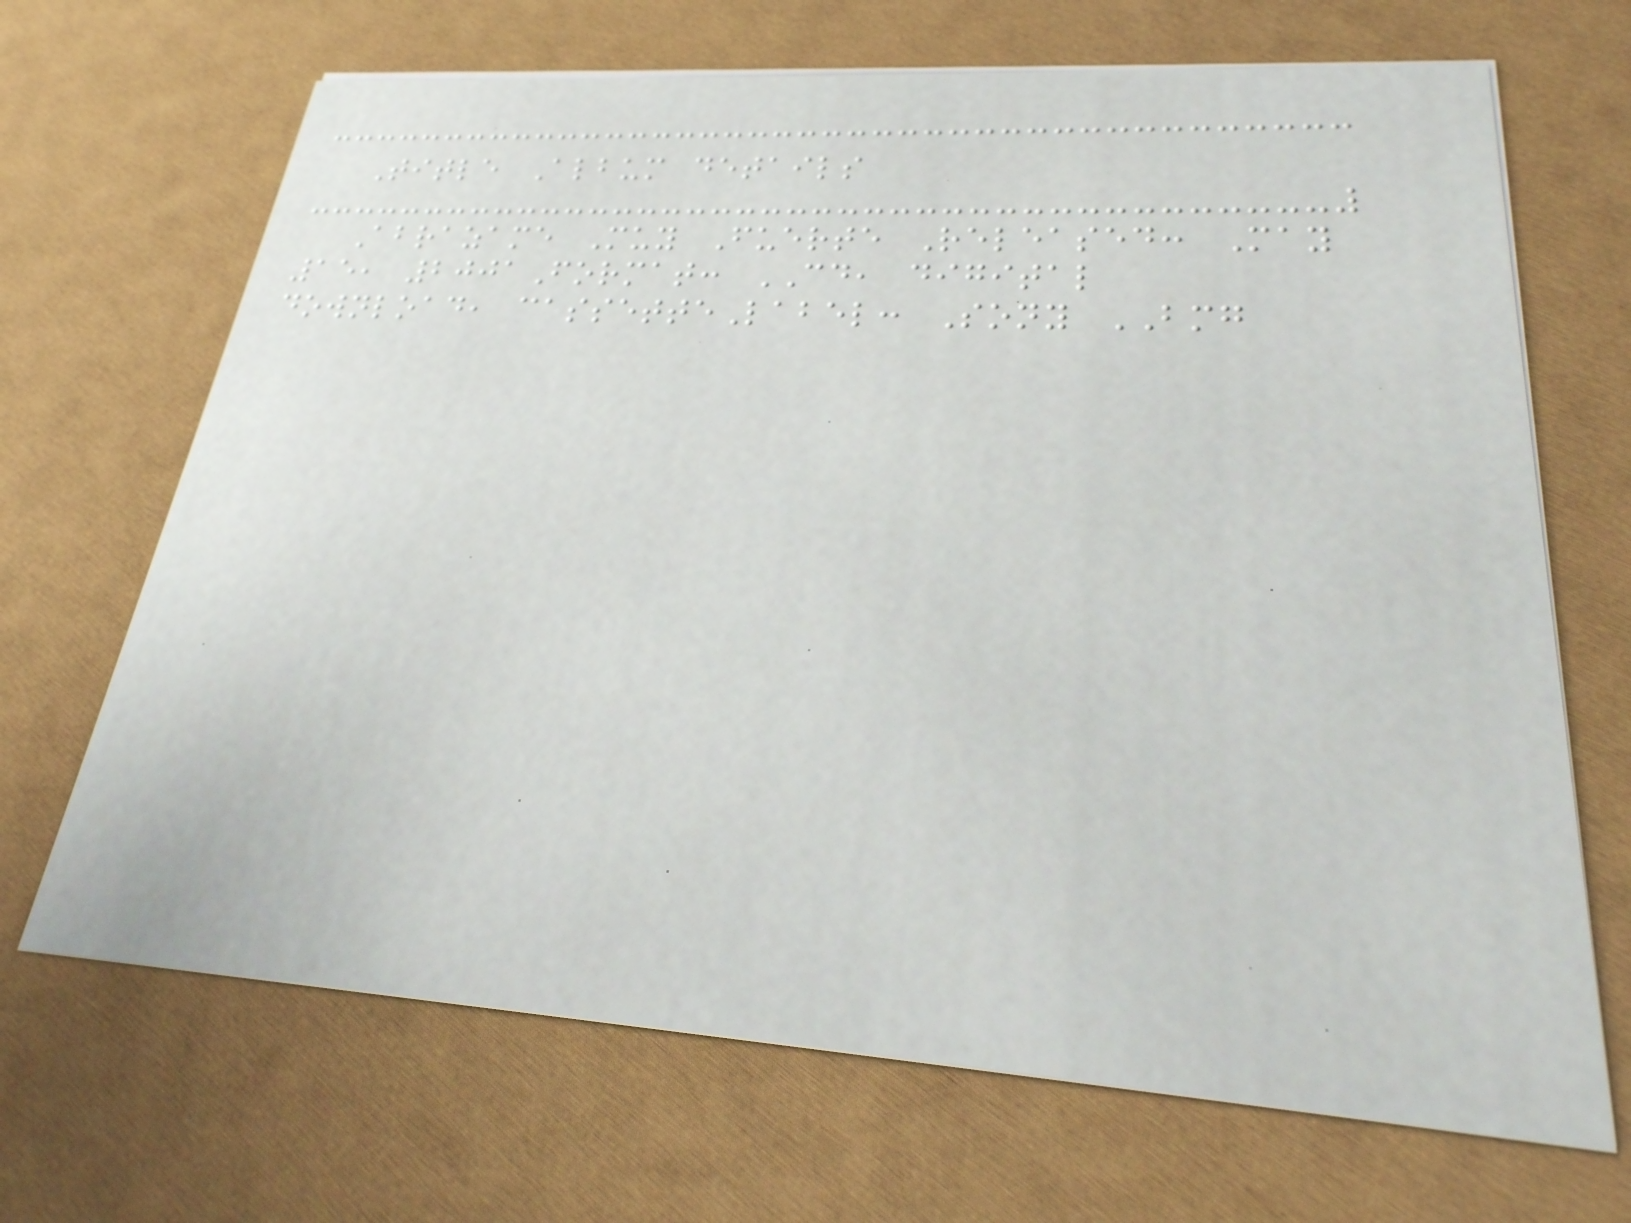Title Album details
Abrazame Muy Fuerte Released: May
15, 2001Format: CD, digital
download, cassetteLabel: Sony BMG
